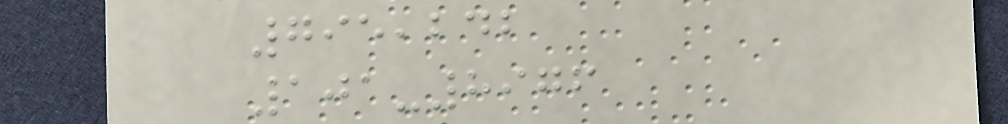795,242
101-8976
